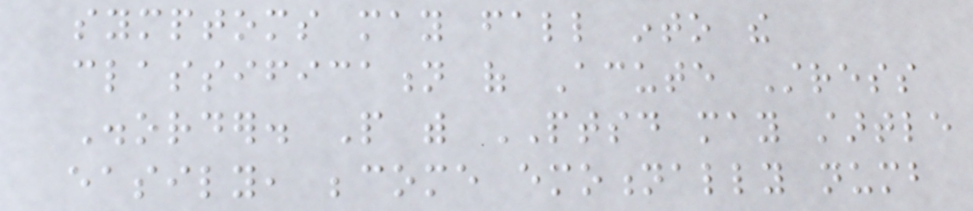symptoms may fall into the
classification of Acute Stress
Disorder. People with PTSD may startle
easily, become emotionally numb
